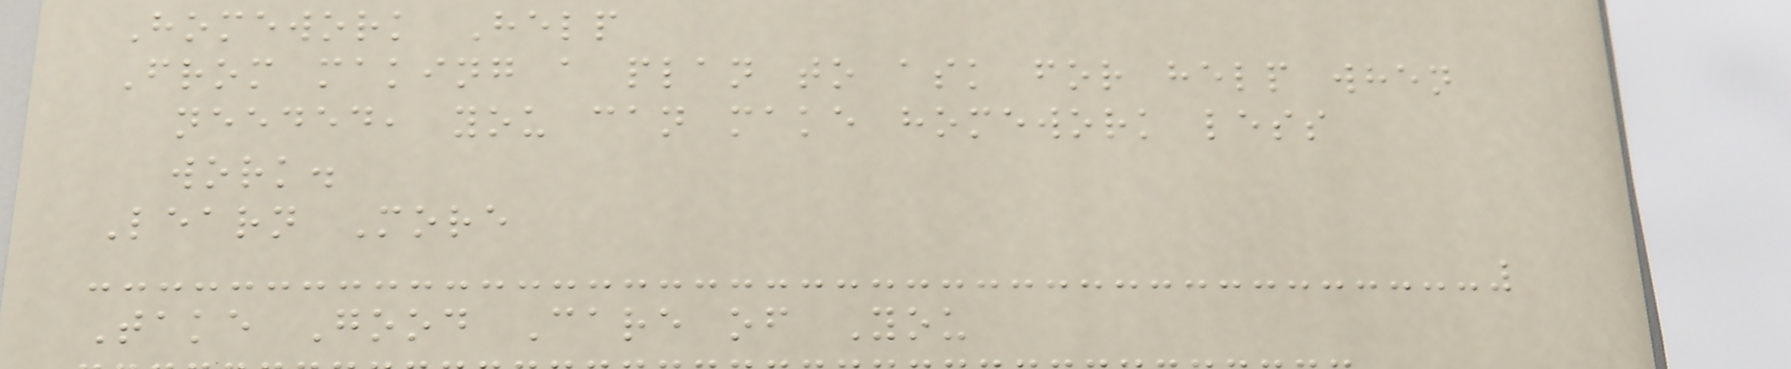Homework Help
From making a plan to ask for help when
needed, you can make homework less
work.
Learn More
Take Good Care of You
